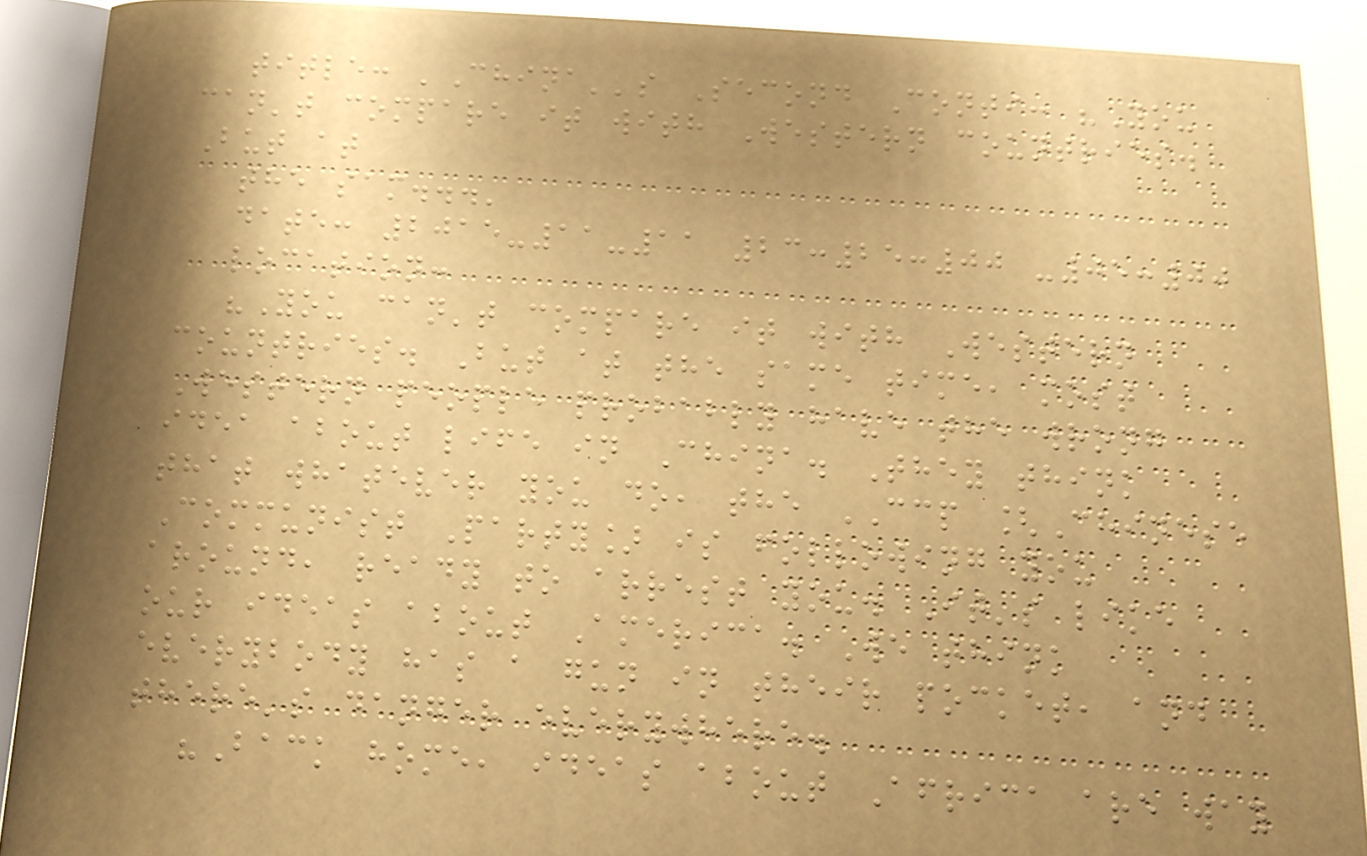title: 'China''s Second Conti: "You
can't compare it with Western countries.
But at
the sam...'
date: 2015-11-11 23:25:00 -05:00
location:
"You can't compare it with Western
countries. But at the same time, most
Western people probably have the wrong
idea about life in China. They think
that whatever you do, the CCP [Chinese
Communist Party] is following you
around, ready to arrest you. It's like
our ideas about America. We think
everybody has a gun in their pocket, and
there's danger everywhere.
"Back home, ideas about Africa are way
